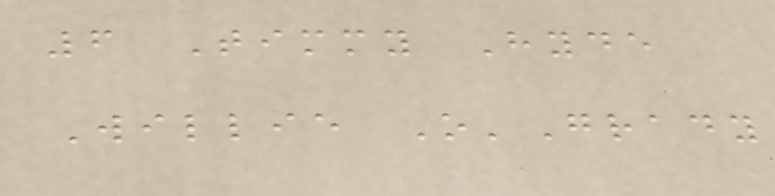6 Timmy Hyde
Willie O'Grady
